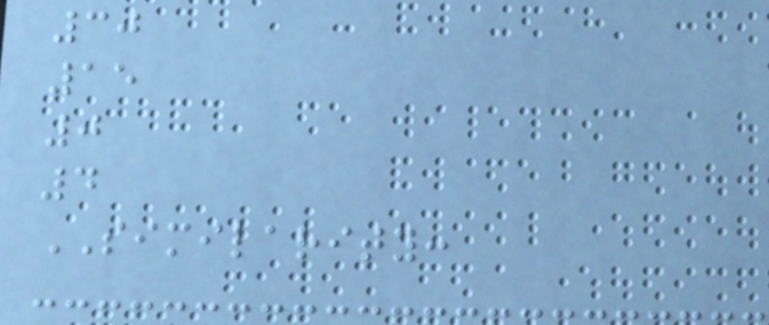30
15
0
4
SIMILARITY:
